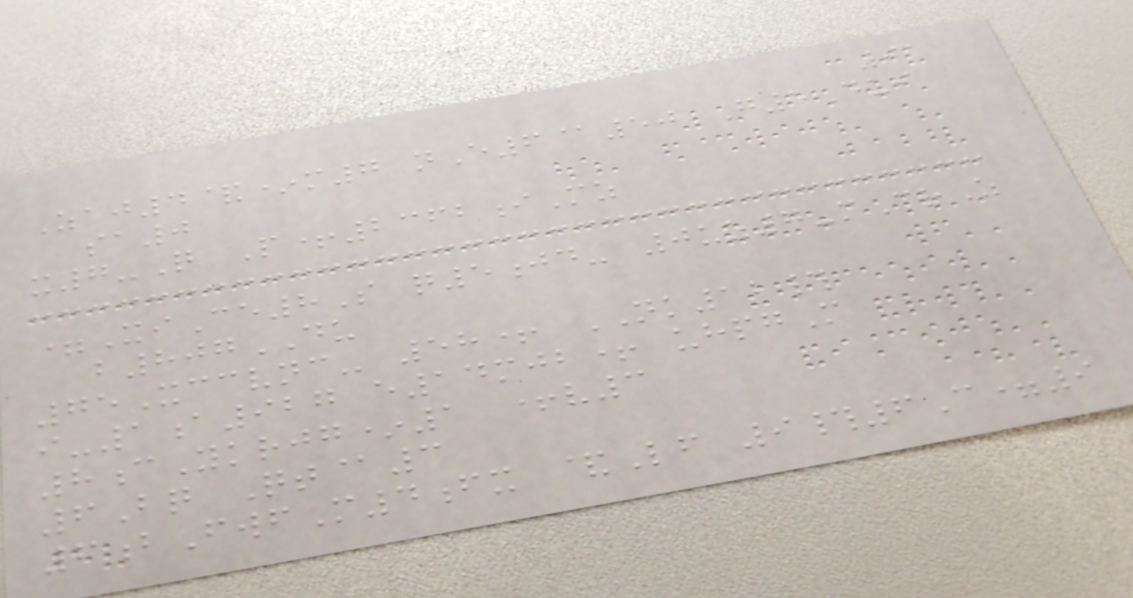91
Zaj4&*m7 nE6@50 G5Dui
sa0
x7-Q P+2362iMz
=XiCe8S q5jd- 0uz7-mCrZ
b807DU
75Xccvnc- 58+ NK12#
i-1a927 e14mjb+ uhpgM
8cYkrjg*1 +v3
6Bq Qt@3
6bFwfM4fx &Lf 9#6C=9
